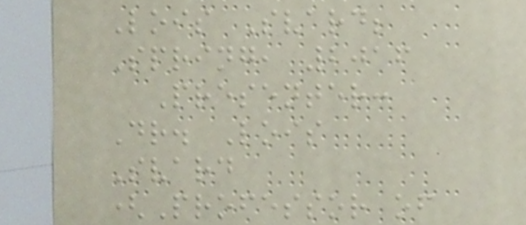Lois Svard;
Spring, 2016
Presenter:
Dr. Lois
Svard
(Professor of
